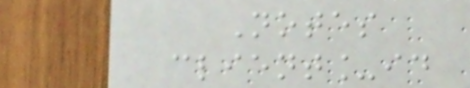Notes
client_id
